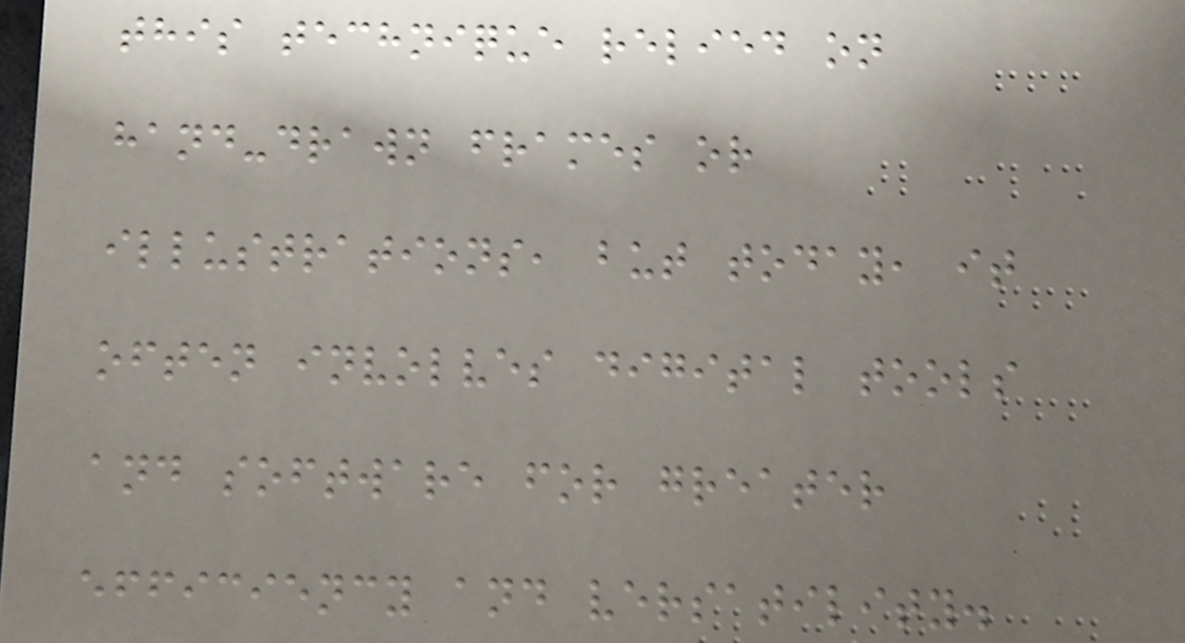this technique relied on
hand-drawn frames or
illustrations, but today, it
often involves digital tools
and software for greater
efficiency and versatility.
